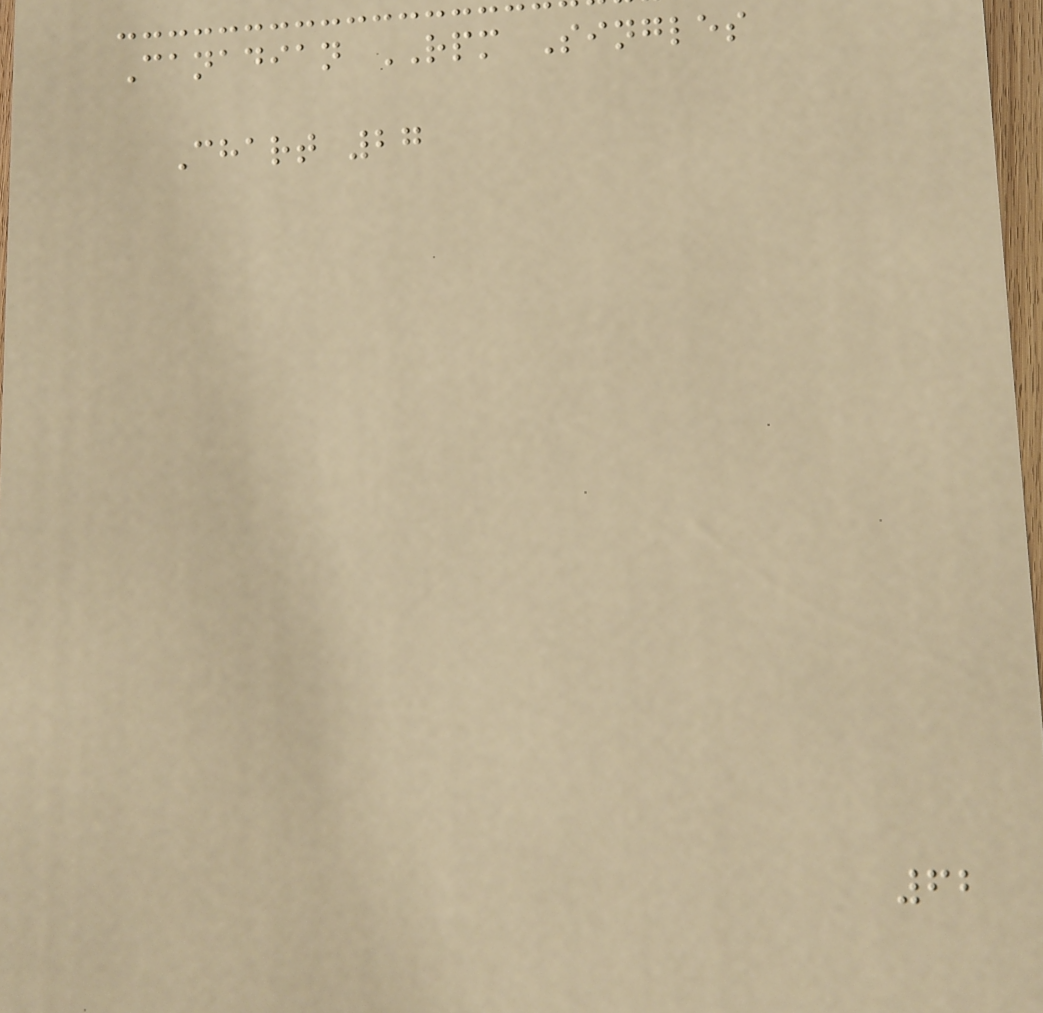Canadian RPM Singles
Chart 27
62
